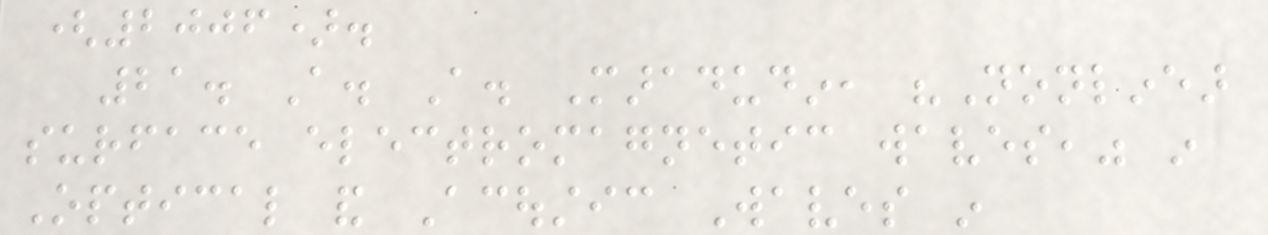(2006).
21. A. A. Maradudin, "Nonlinear
surface electromagnetic waves," in
Optical and Acoustic Waves in
